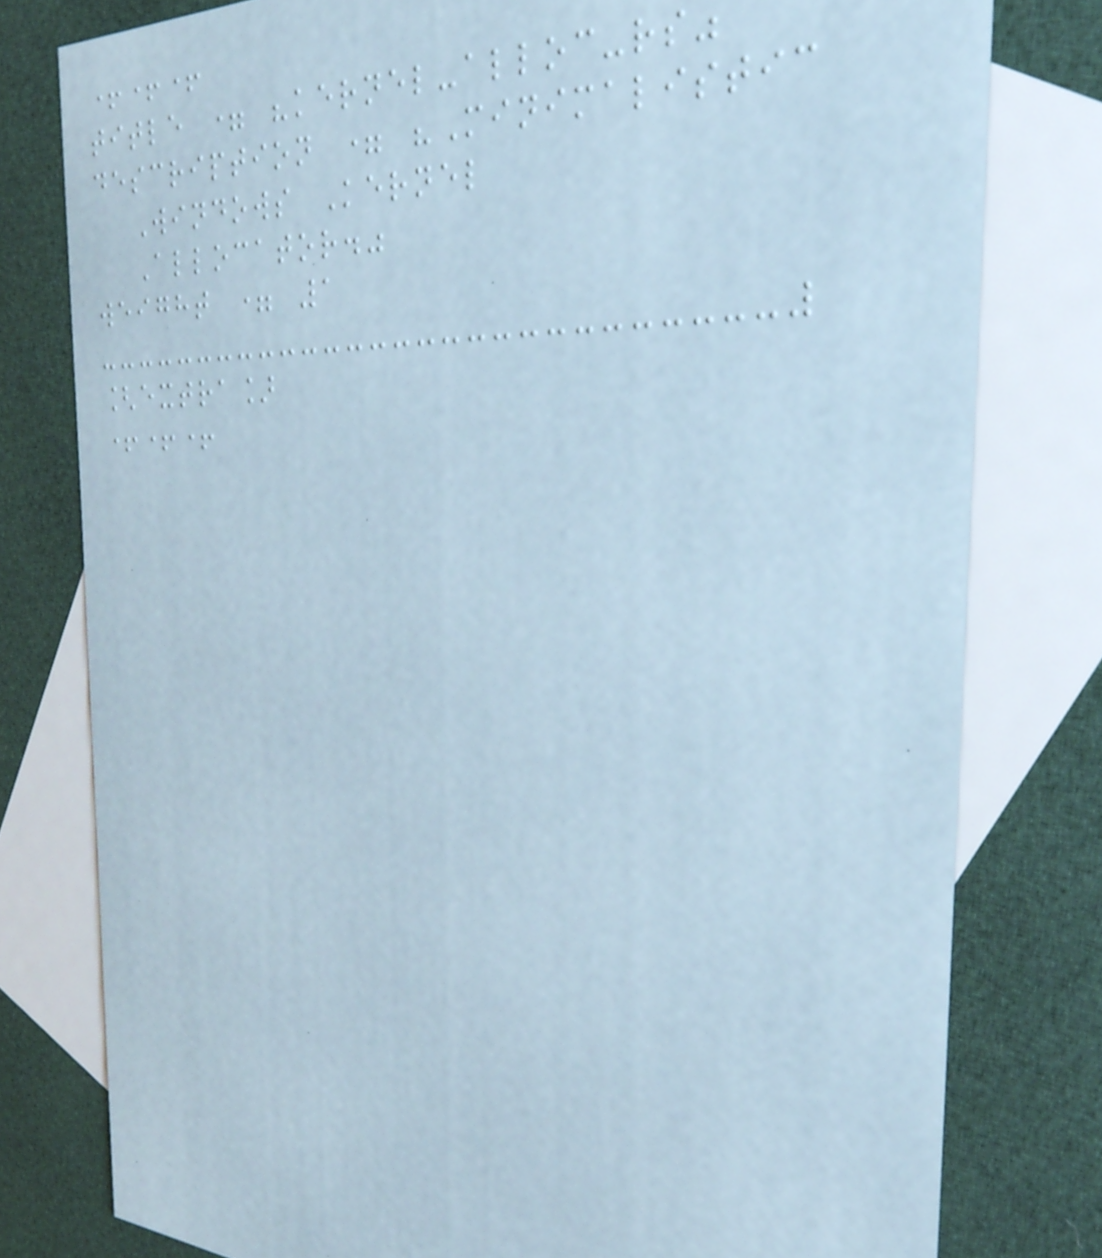+++
title = "kernel-alloc-rs"
description = "Minimalistic
Windows Kernel
Allocator."
weight = 1
[extra]
+++
